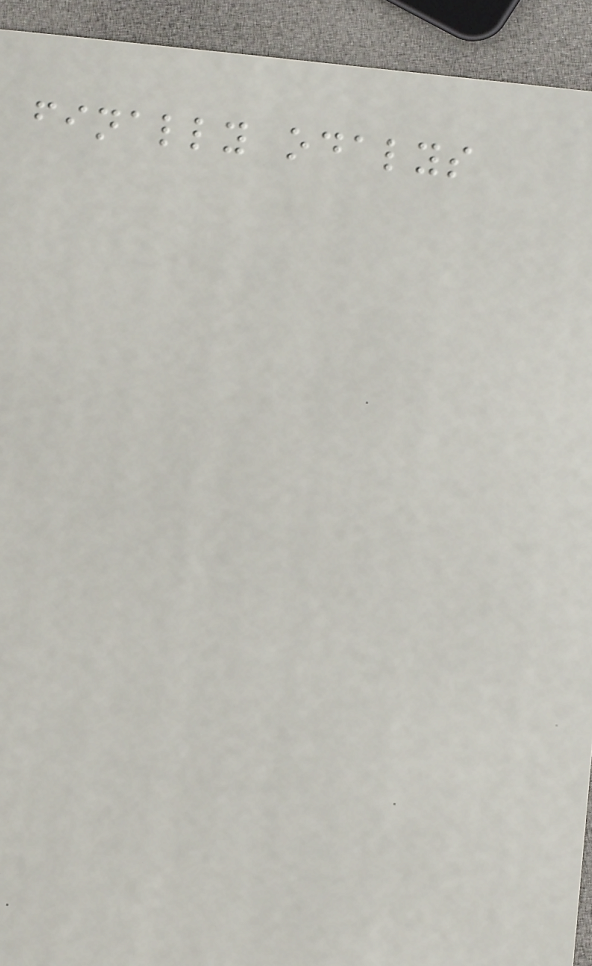finally odalys
